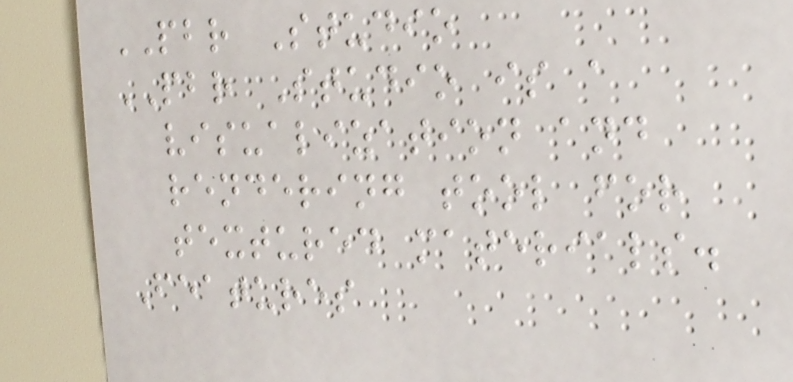PBR Studio
PBR Studio is a
visualization and
rendering tool for
textured materials.
Features
